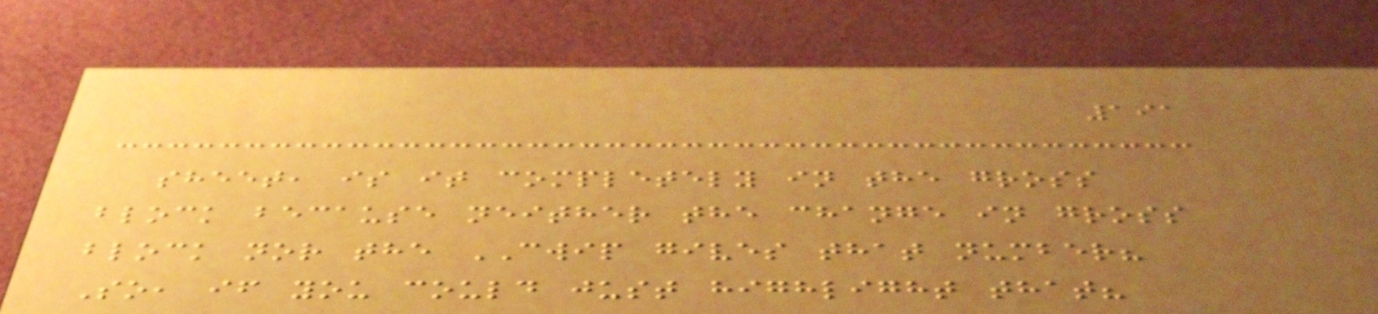191
sheet, is it completely in the gross
block because neither the change in gross
block nor the CWIP gives that number?
So, if you could just highlight that?
